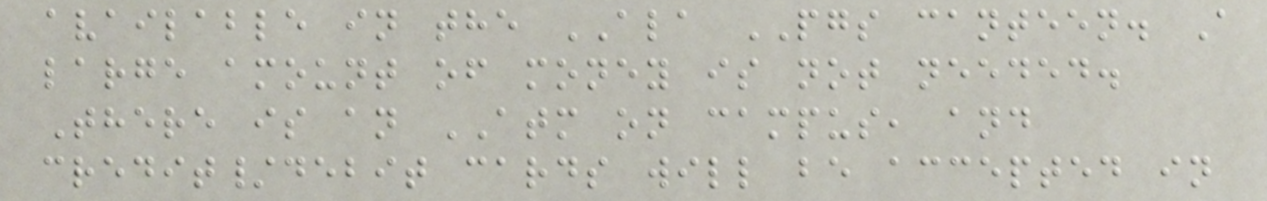available in the ALA PGS canteen. A
large amount of money is not needed.
There is an ATM on campus, and
credit/debit cards will be accepted in
